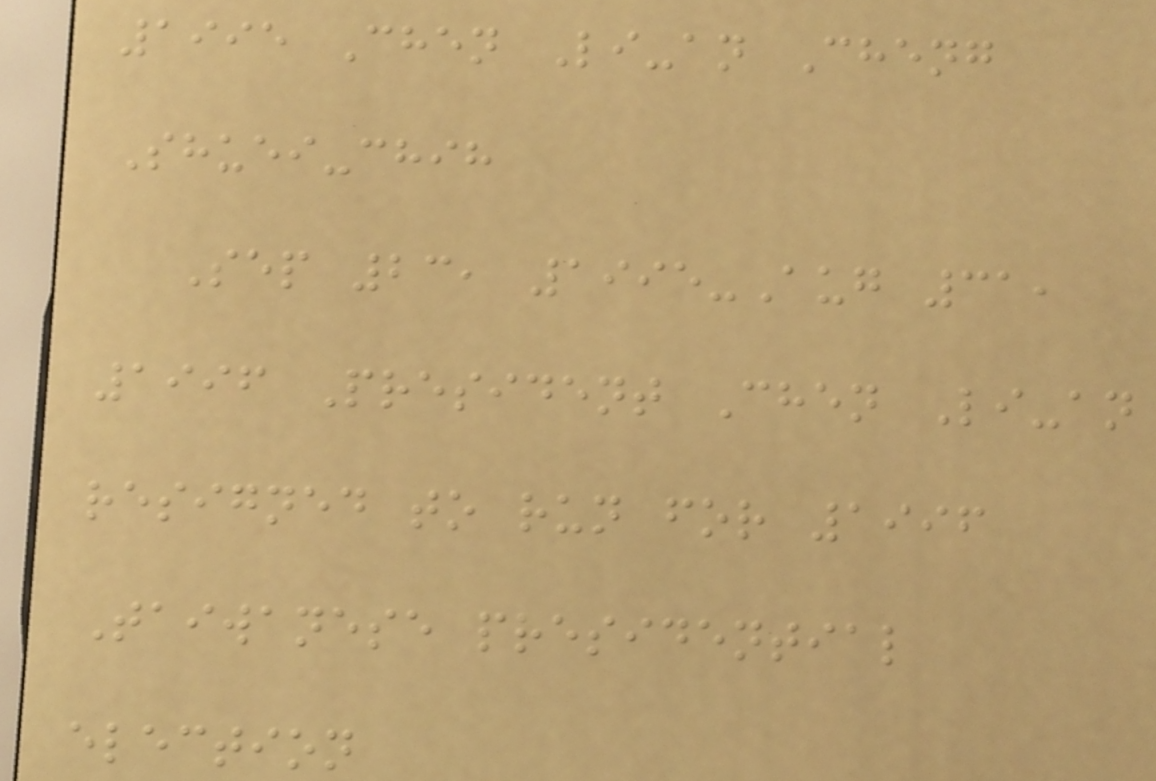1995 Chen Li-an Cheng
Shuei-chih
Sep 23, 1995-Aug 31,
1996 President Chen Li-an
resigned to run for 1996
Taiwanese presidential
election
